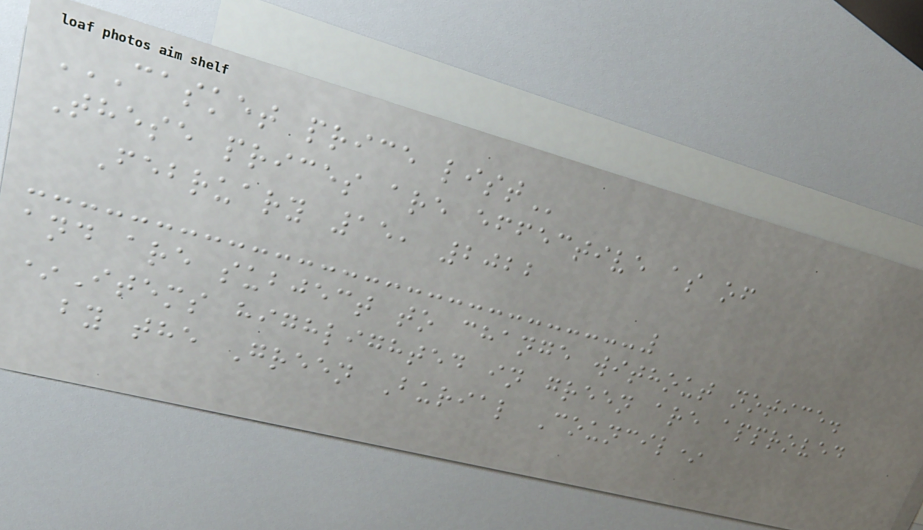CASKET PRICE LIST
These prices are effective as of
February 15, 2022
and are subject to change without notice.
*Items highlighted in green are approved
by the Green Burial Council*
